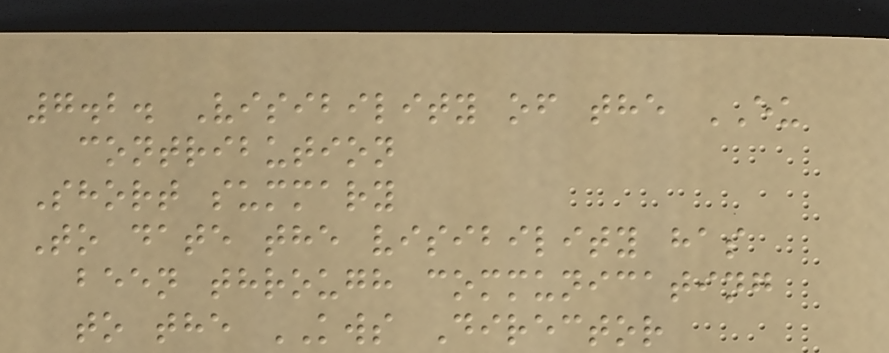7.2. Visibility of the EU
contribution
Short summary
To date the visibility has
been through communicating
to the KWS Director
